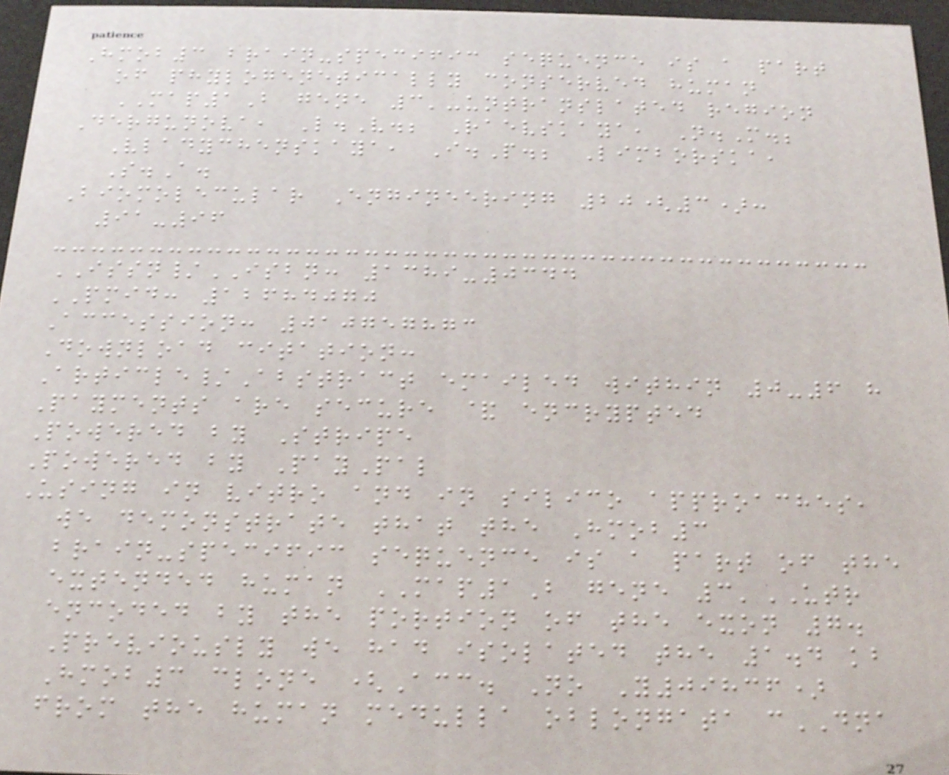Hmob3 brain-specific sequence is a part
of phylogenetically conserved human
MAP1B gene 3'-untranslated region
Dergunova, L.V.; Raevskaya, N.M.;
Vladychenskaya, I.P.; Limborska,
S.A.
Biomolecular Engineering 20(3):
91-96
ISSN/ISBN: 1389-0344
PMID: 12684070
Accession: 010757873
Download citation:
Article/Abstract emailed within 0-6 h
Payments are secure & encrypted
Powered by Stripe
Powered by PayPal
Using in vitro and in silico approaches,
we demonstrate that the Hmob3
brain-specific sequence is a part of the
extended human MAP1B gene 3'UTR
encoded by the portion of the exon 7.
Previously we had isolated the 1.4 kb
Hmob3 clone (Acc. No Y09836)
from the human medulla oblongata cDNA
